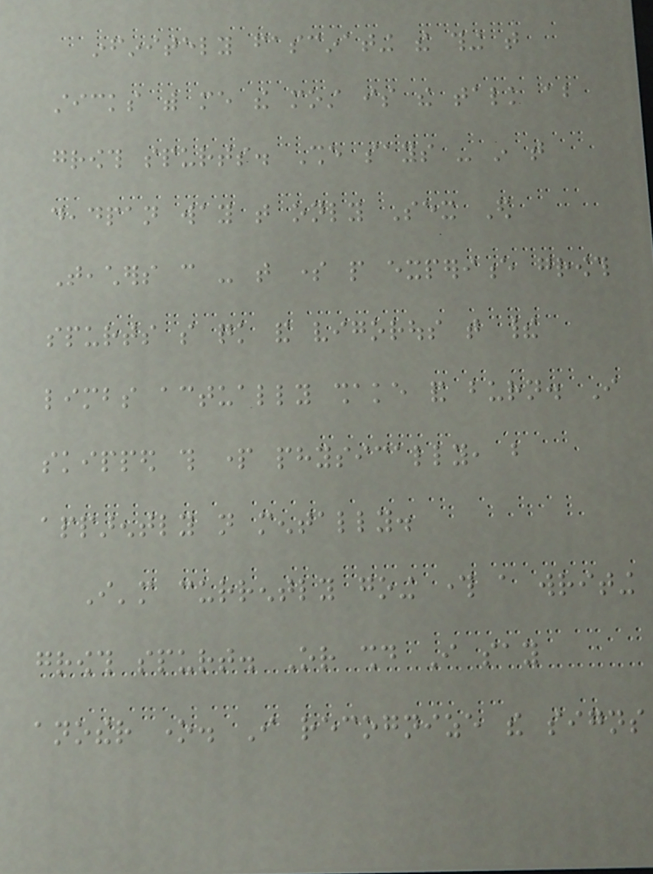infinitely fascinating the thing that
sticks with me the most is the talk about
growth spurts. She says - in that
deadpan way that only Sex Ed
Teachers can - that some people experience growth
spurts so quick and vigorous that their
limbs actually shake and burn. I
skipped this part physically, but
apparently not mentally.
I'm currently going through a writing
growth spurt. Or should I say
another one. I recognize the signs
